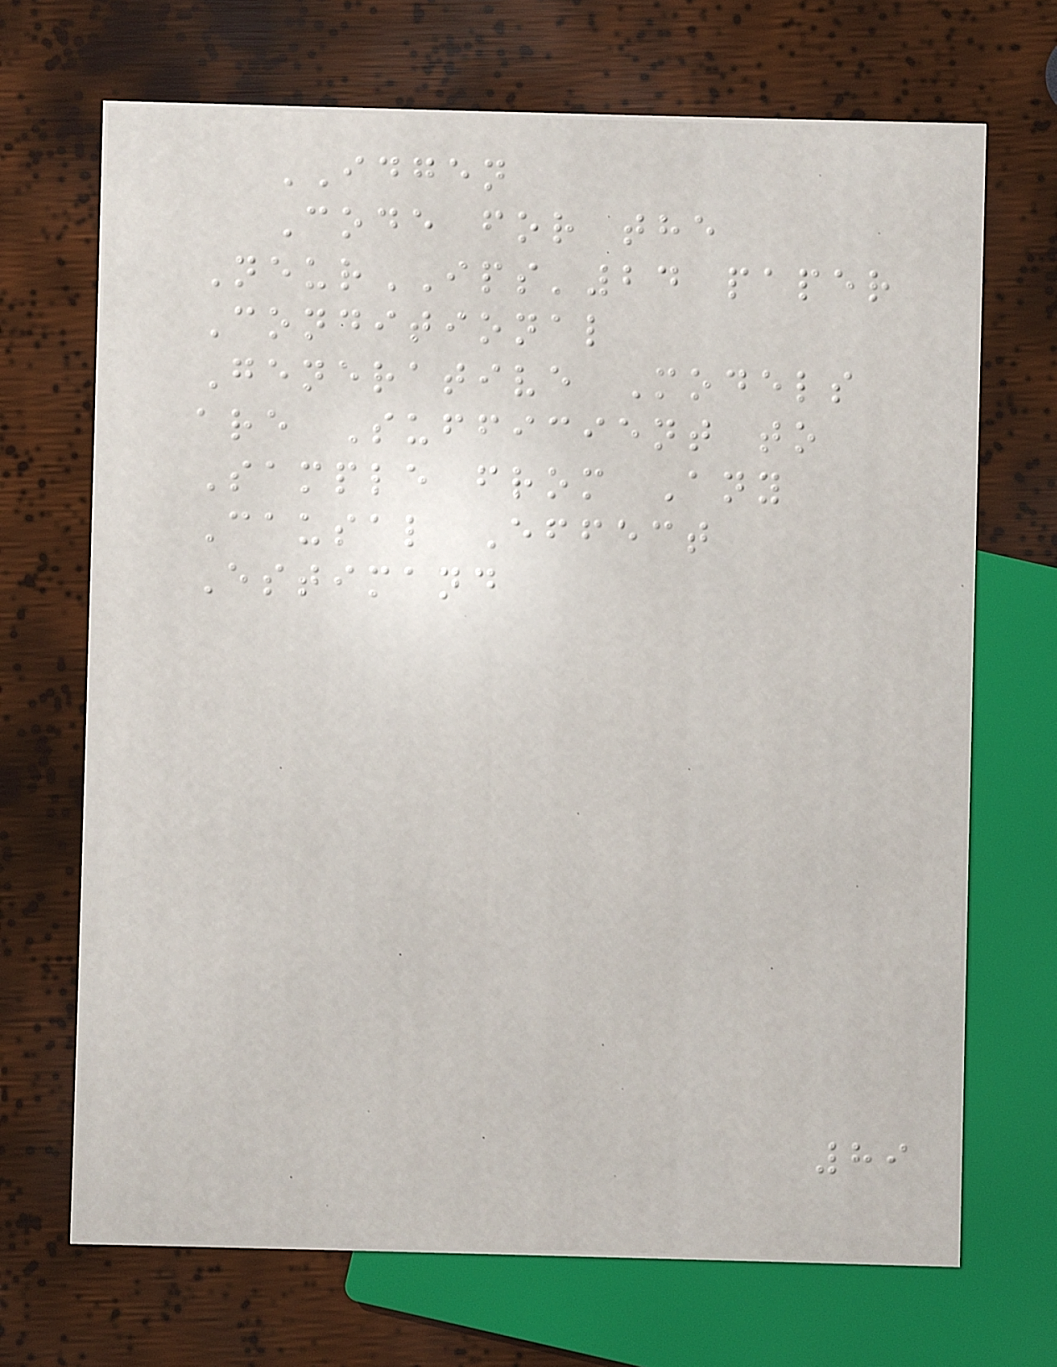IDGEN
Code for the
NeurIPS'24 paper
Conditional
Generative Models
are Sufficient to
Sample from Any
Causal Effect
Estimand
89
